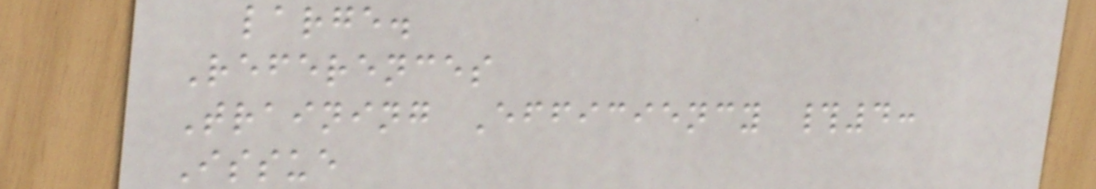large.
References
Training Efficiency #4:
Issue
